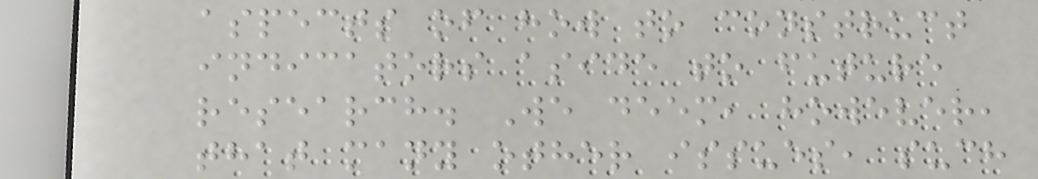aspects of how to construct
indicators aside to future
research. We deem, however,
that many other issues, such
